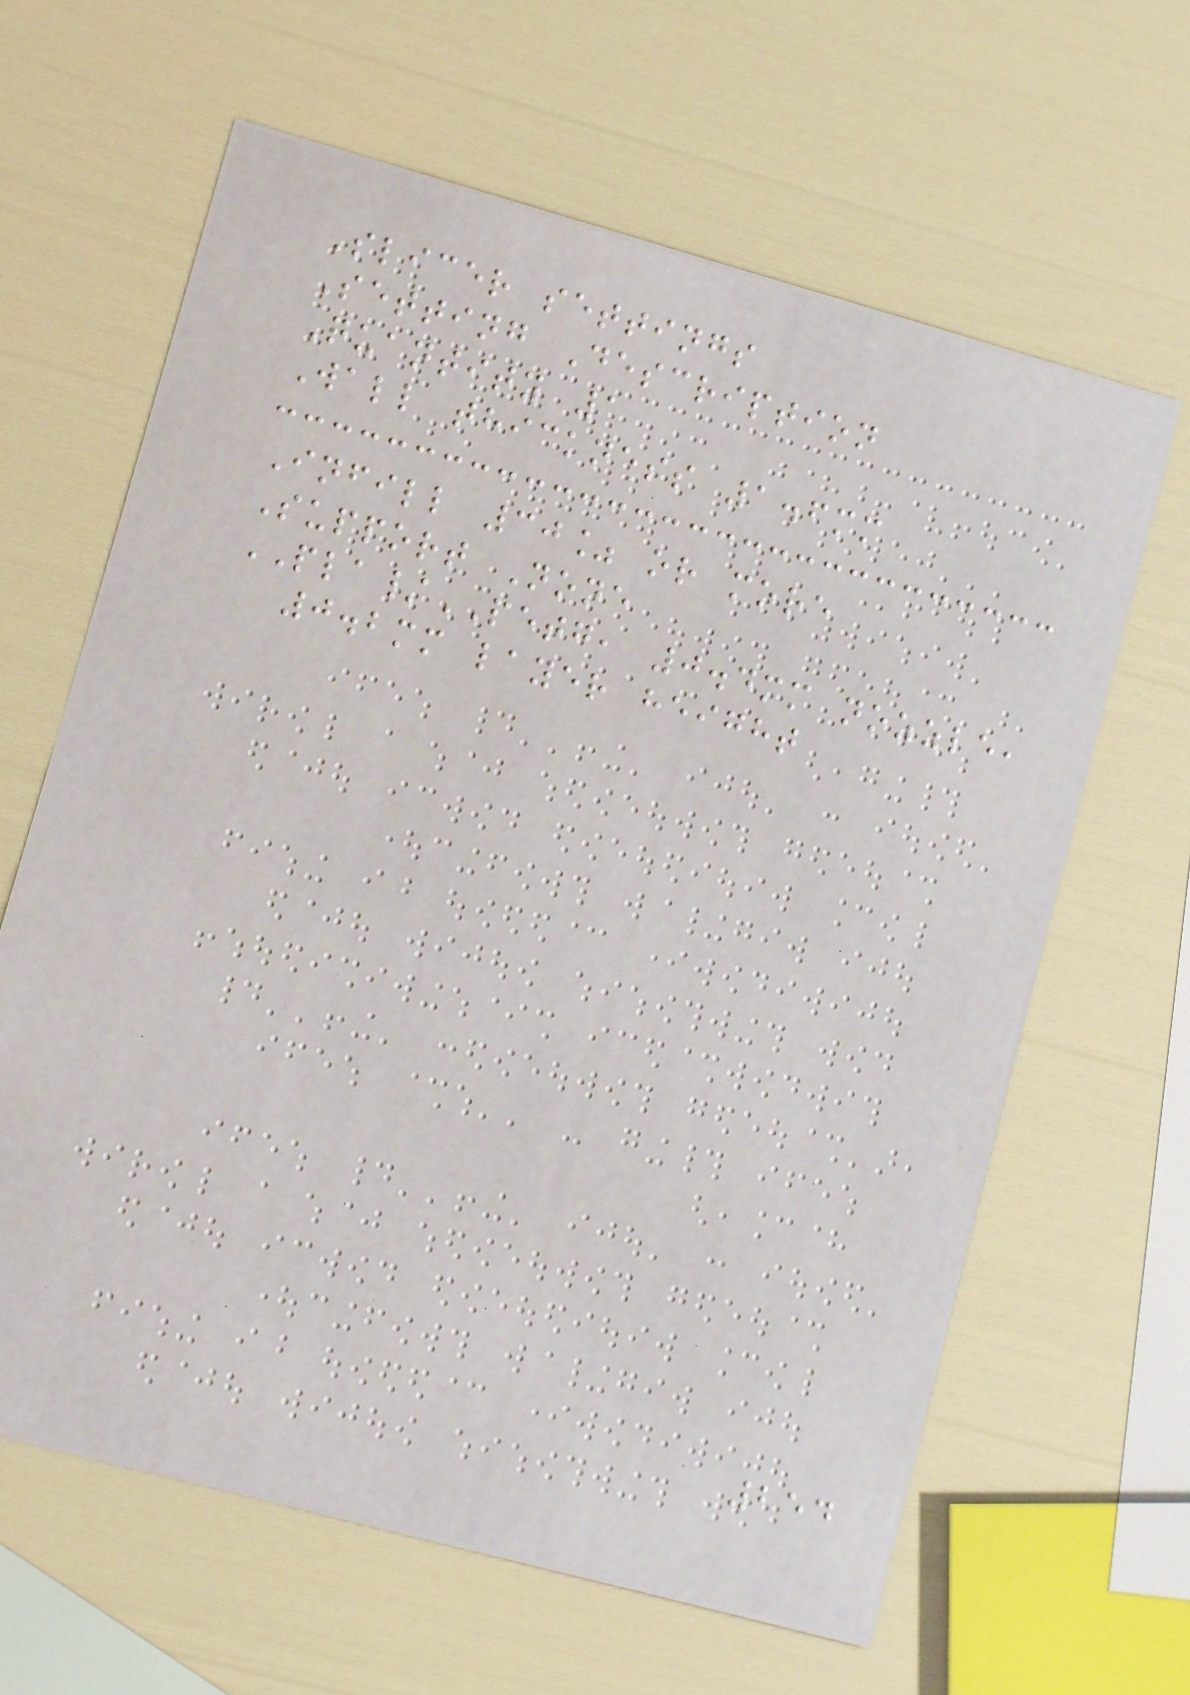Slicer settings
Setting Description
Quantity 1
Wall thickness 1.6mm
Infill 30% or more
Support None
PLA/PETG, 0.4mm nozzle,
0.2mm layer height
254
